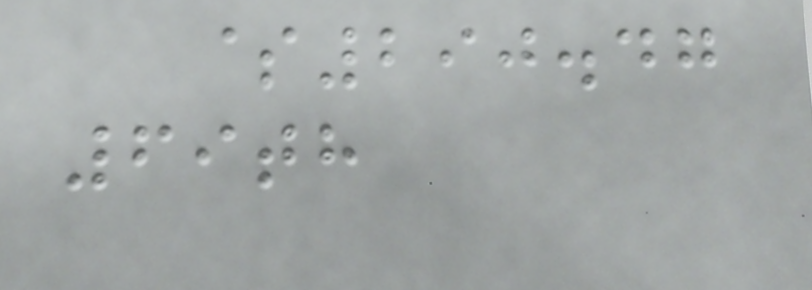$290.47
69th
